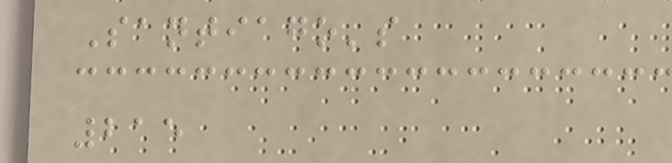Santiago's
215
